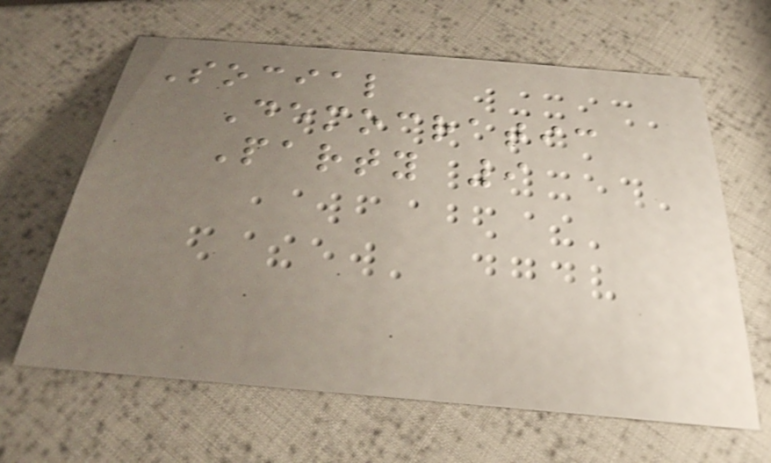Social
Democratic
Party 9
